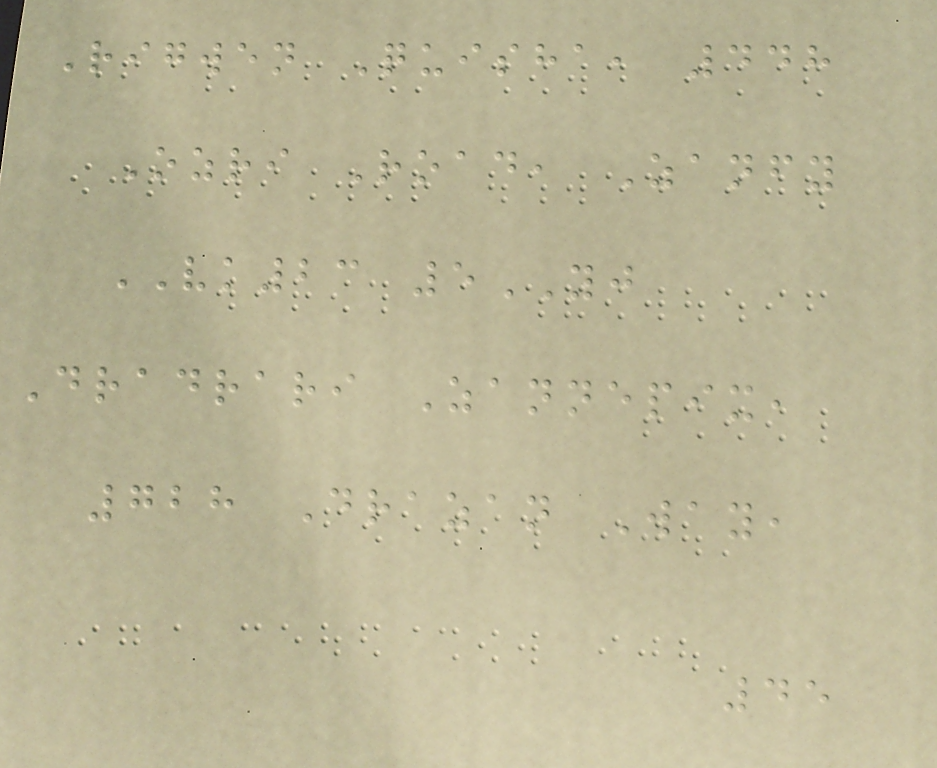Rigwen Quisha, 448
Ozri Road, Zanfy
VK23 5YJ
Dradrari Zannepix,
728 Drazan Way,
45
